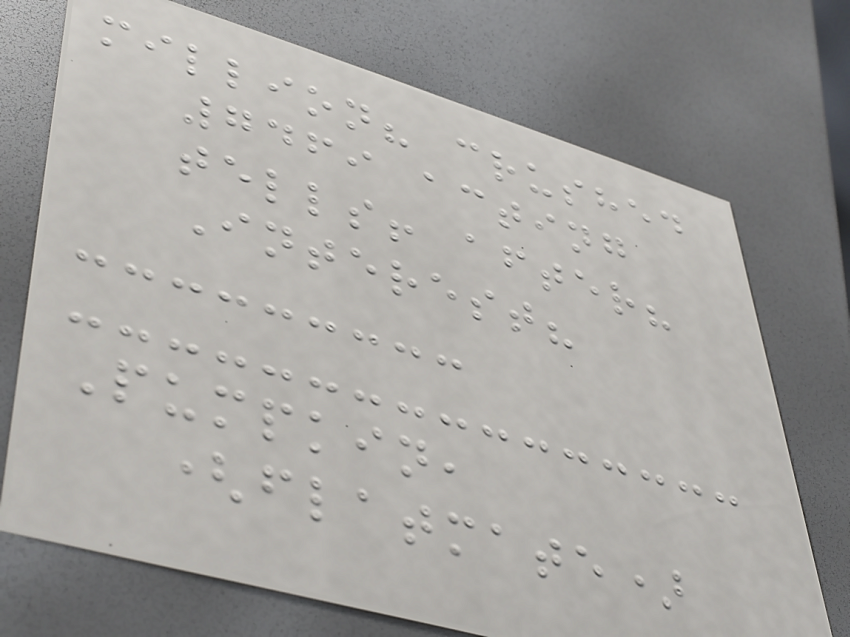million? crushed
7469 acting
tells! after?
Interest?
Pumpkin,
(flatmate)
